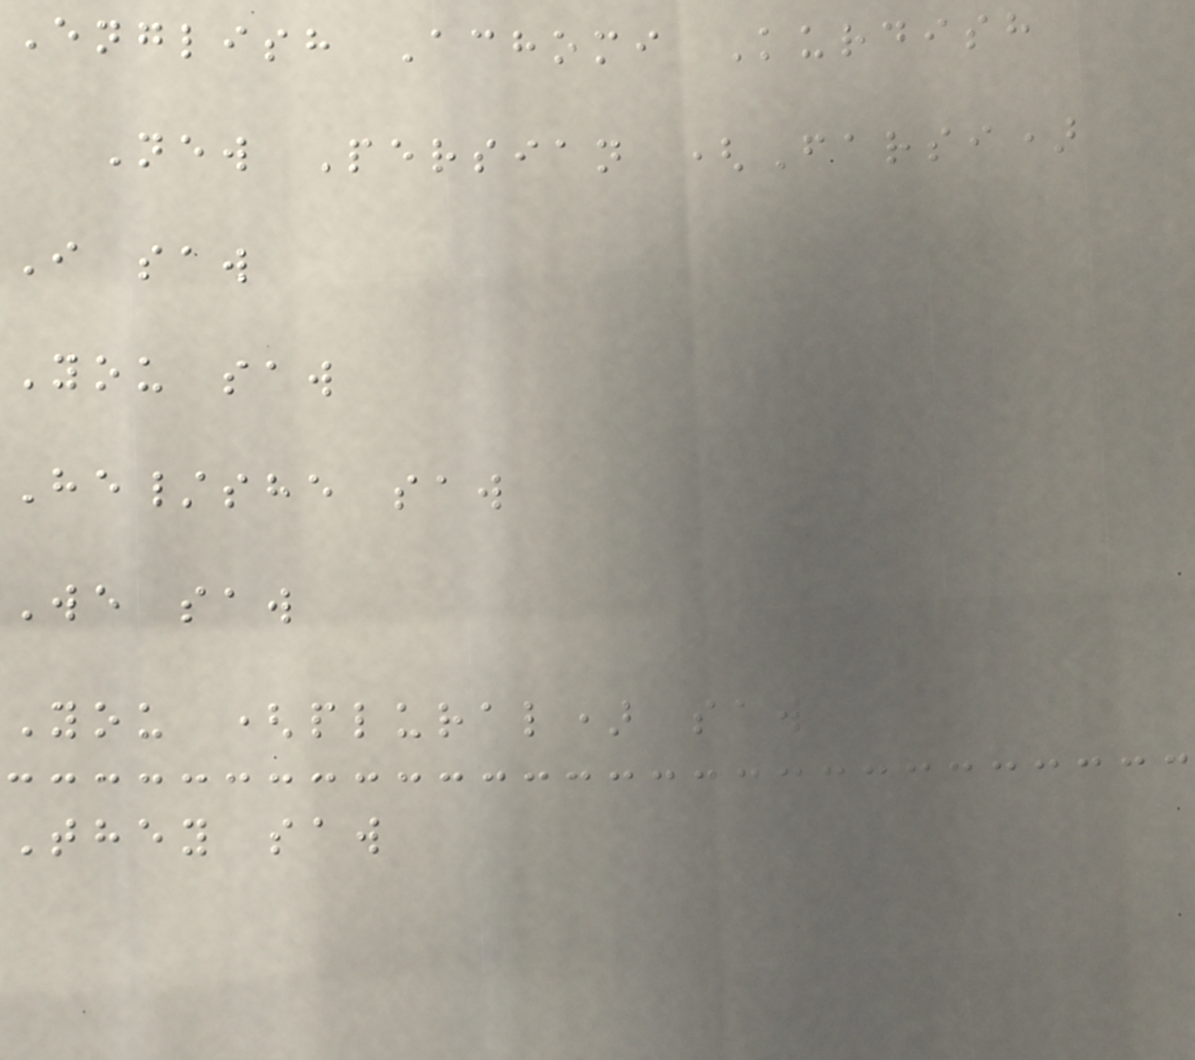English Achomi Kurdish
New Persian (Farsi)
I saw
You saw
He/she saw
We saw
You (plural) saw
They saw
